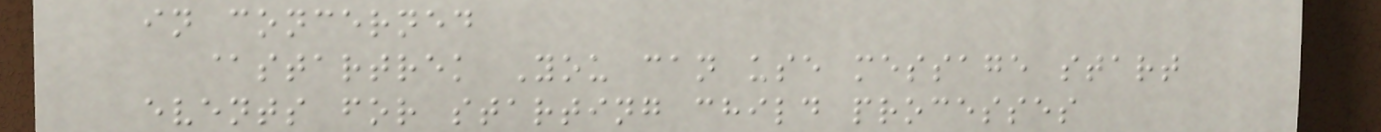in concerned
@startrek You can use message start
events for starting child processes
